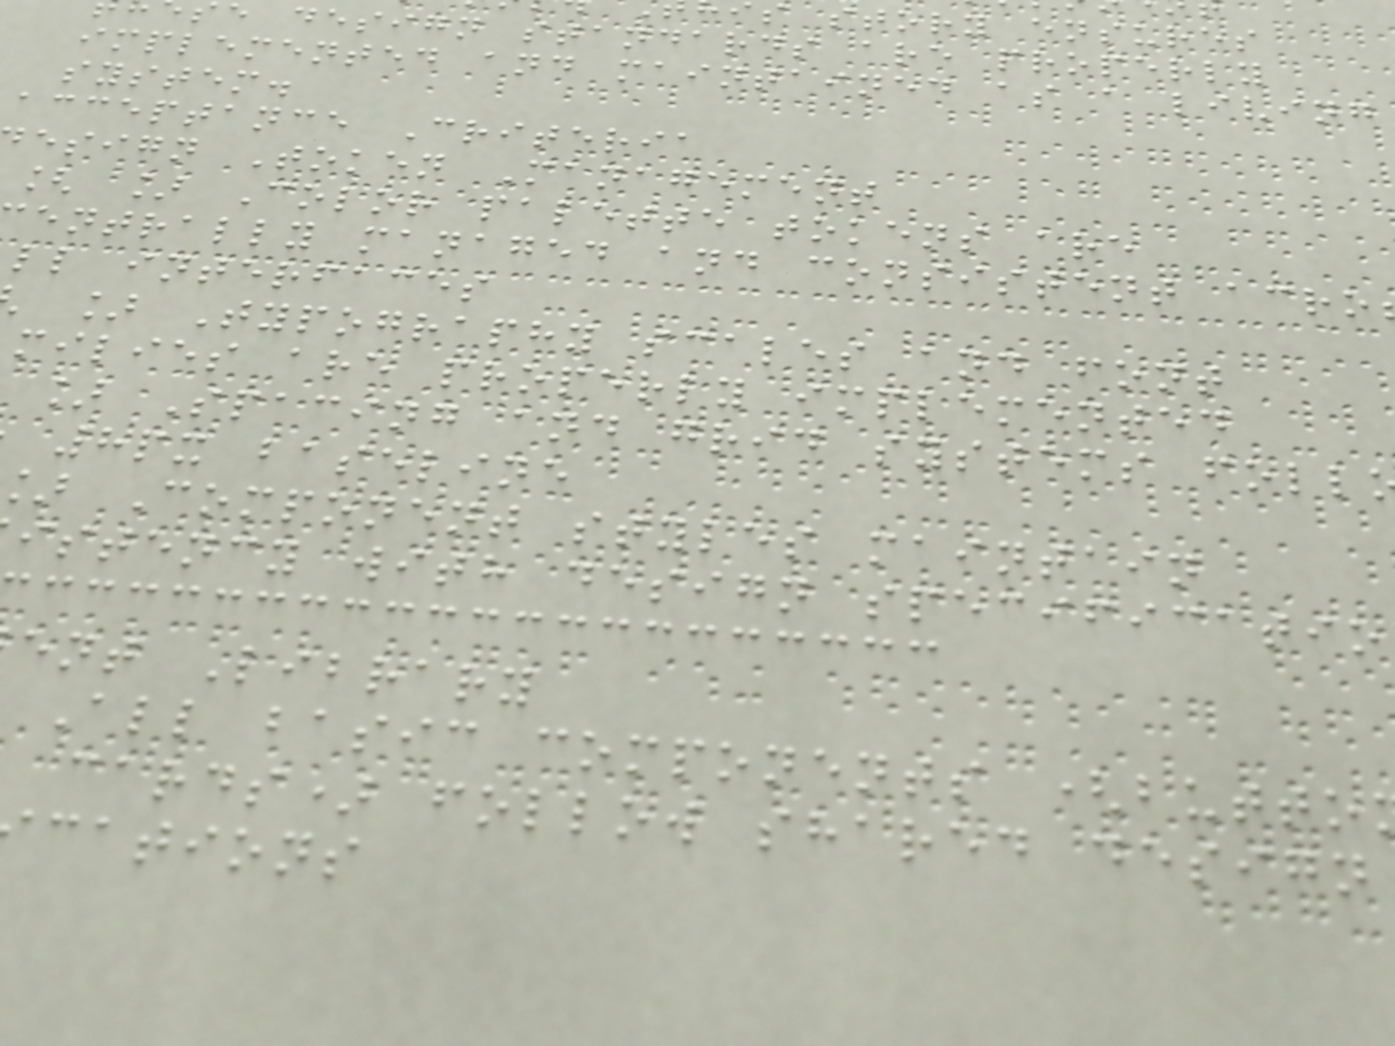s story ensures
e design standards are properly
implemented and maintained as a living
system.
acceptance Criteria
esign Token Management
[ ] Color palette tokens are
entrally managed and consistent acro
ll interfaces
] Typography scales and font
milies are properly implemented
] Spacing and grid systems foll
8px baseline
Component styles maintain
istency with design specificatio
ent Library
All basic components (butto
cards) follow shared design
cations
